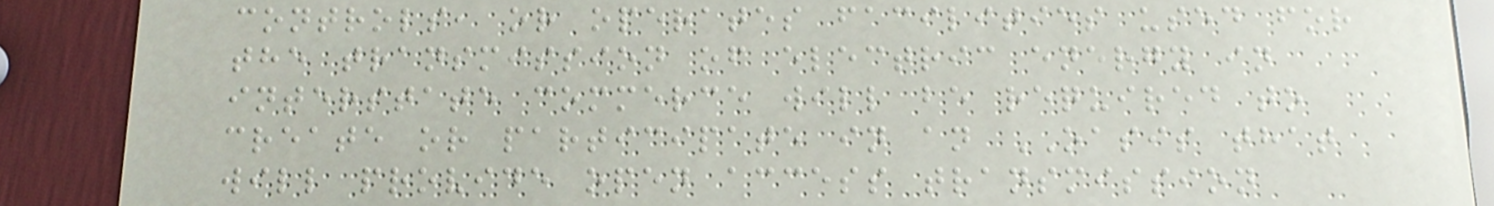controls, or operates facilities used for
the transmission of electric energy in
interstate commerce will be required to
create or participate in an OASIS that
will provide open access transmission
